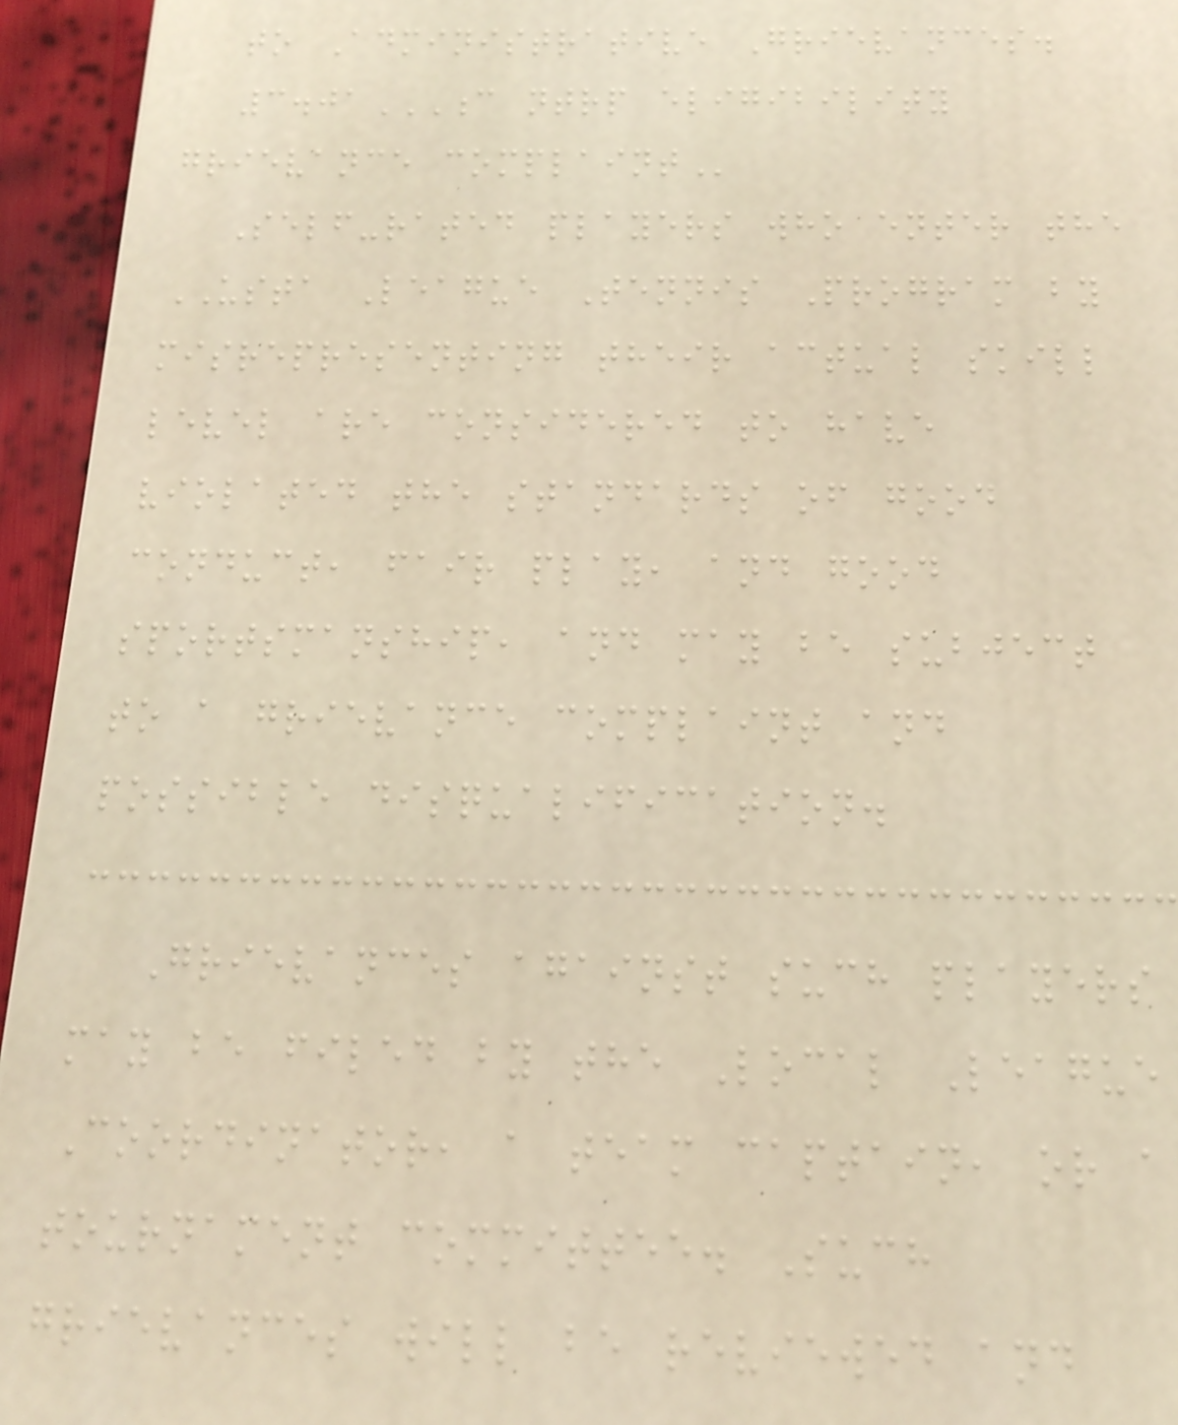to Administrative Grievances.
3.01C NTRP ELIGIBILITY
GRIEVANCE COMPLAINT
Self-rated players who enter the
USTA League Tennis Program by
misrepresenting their actual skill
level are considered to have
violated the standards of good
conduct, fair play, and good
sportsmanship, and may be subject
to a grievance complaint and
possible disqualification.
Grievances against such players
may be filed by the Local League
Coordinator, a team captain, or a
tournament committee. Such
grievances will be reviewed and
